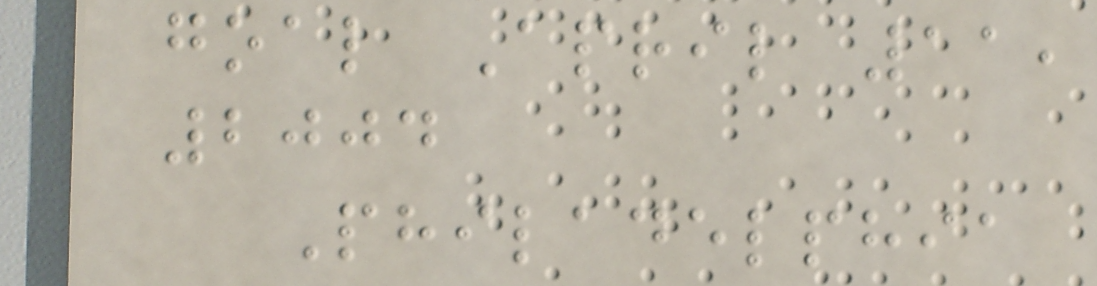goal April 11,
2004
Philadelphia
